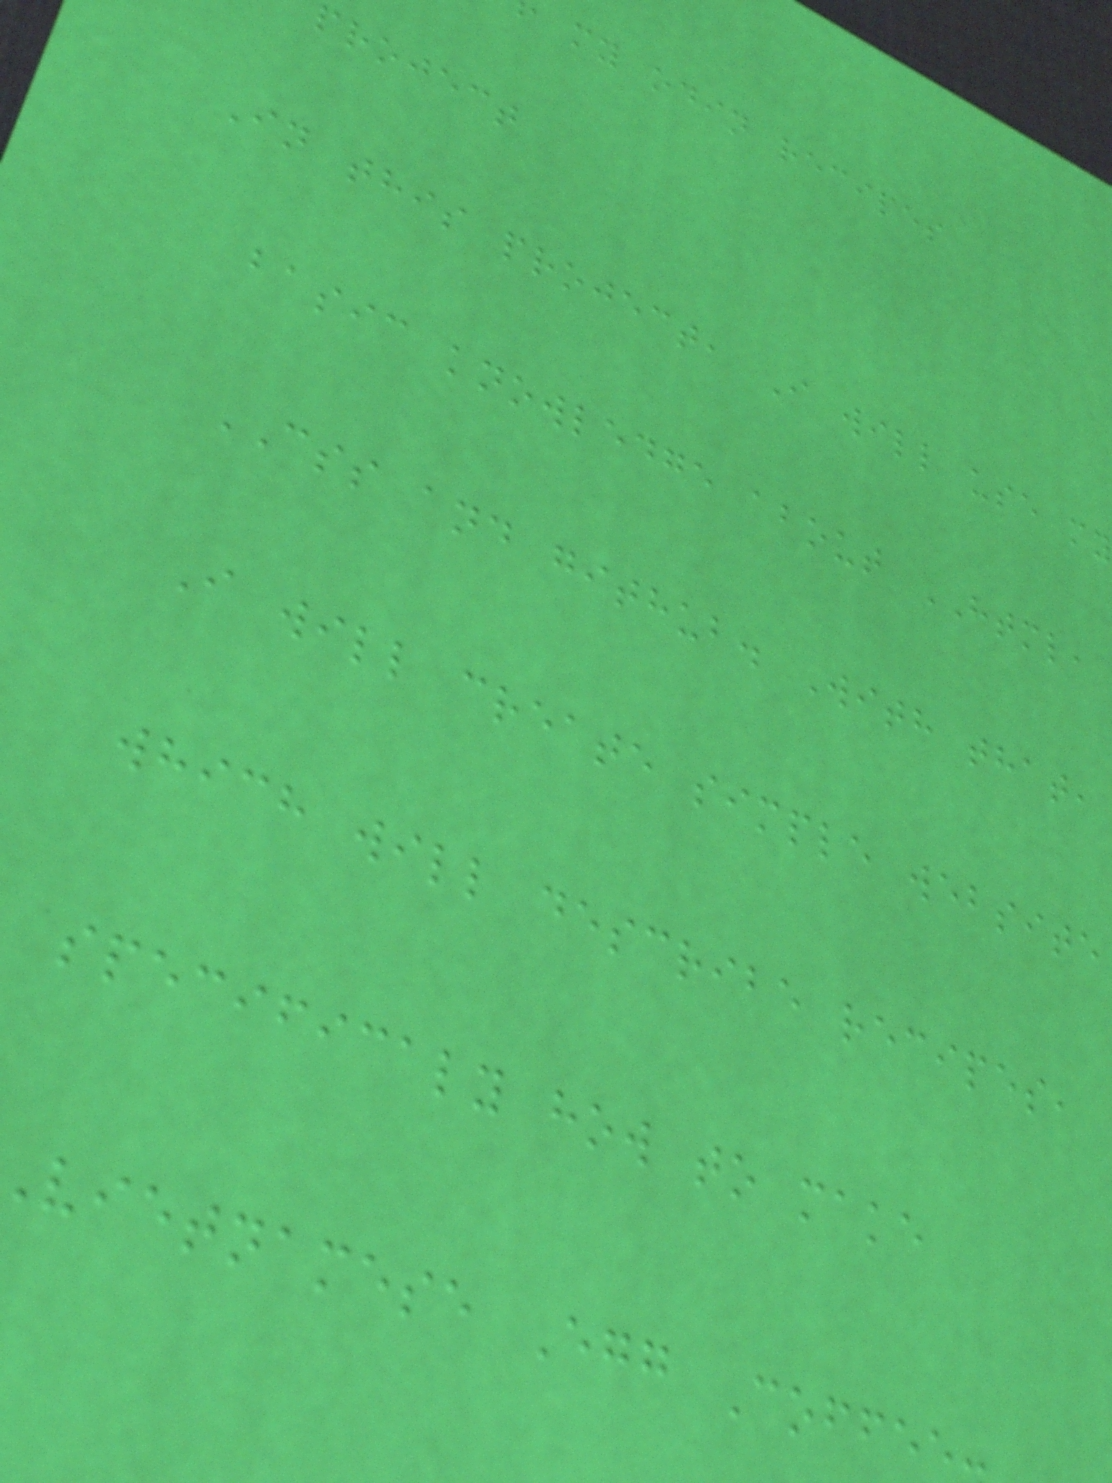my odin recipes
project
In this project, I will use my
basic knowledge about HTML,
CSS and github. With that,
I will create simple website
which will describe recipes,
specificaly how to make
vietnamese Egg Coffee
